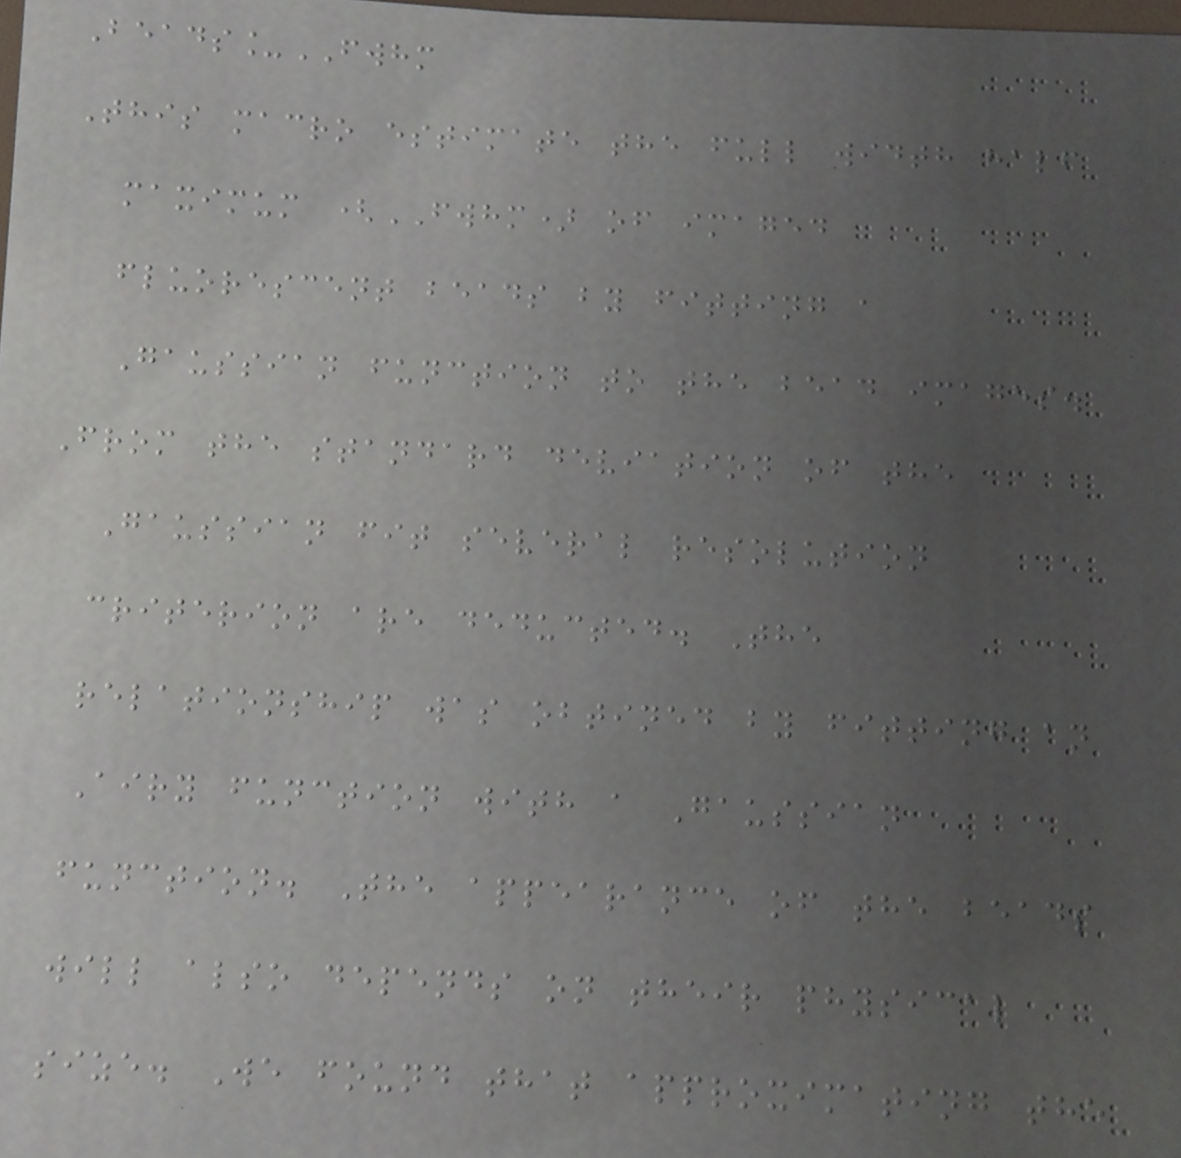Beads_FWHM
This macro estimate the full width half
maximum (FWHM) of imaged
fluorescent beads by fitting a
Gaussian function to the bead images.
From the standard deviation of the
Gaussian fit several resolution
criterion are deducted. The
relationship was obtined by fitting an
Airy function with a Gaussian
function. The appearance of the beads
will also depends on their physical
size. We found that approximating the
